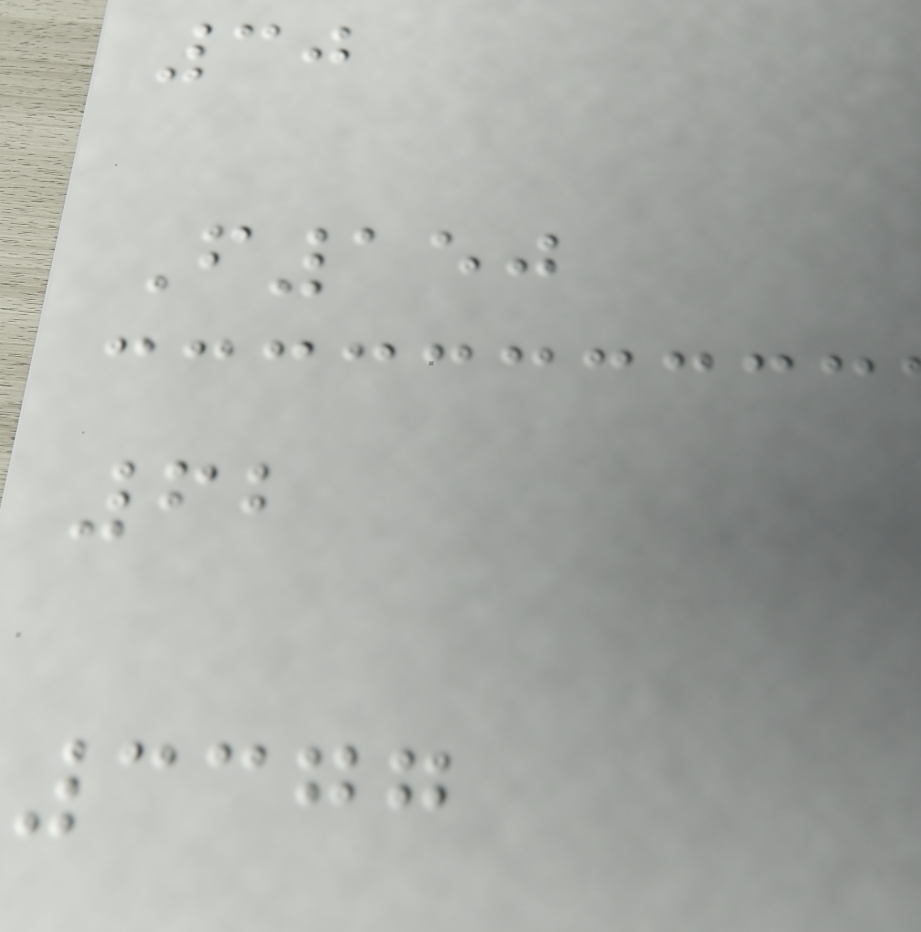30
F150
62
3377
